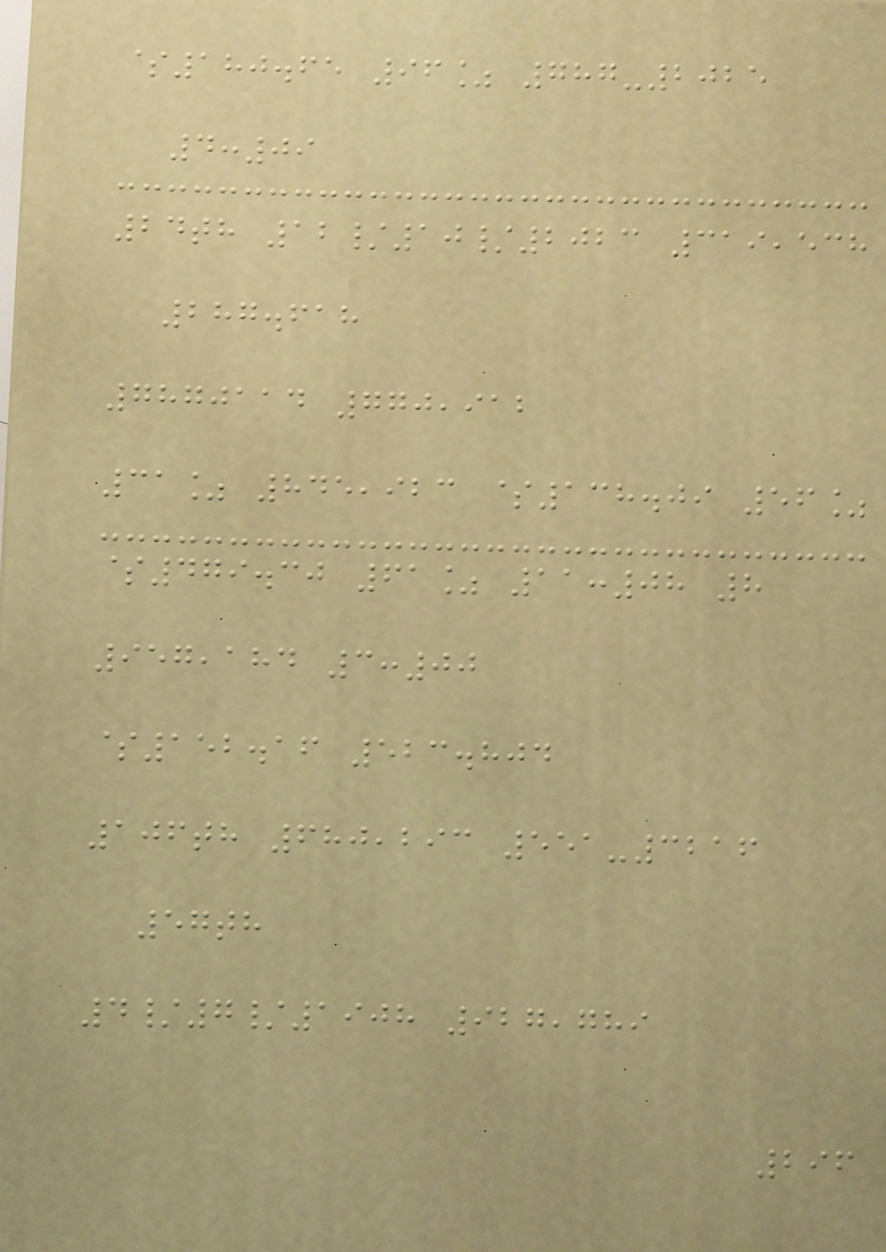$180.65 96% 787-2025
4:09
24th 12/10/2023 319,538
287.618
7870114 770,912
31% 845,923 $138.09 56%
$479.30 61% 11:08 8
957,184 3:00
$152.16 523.804
106th 680,293 551-3216
57th
4/7/1908 927,789
296
